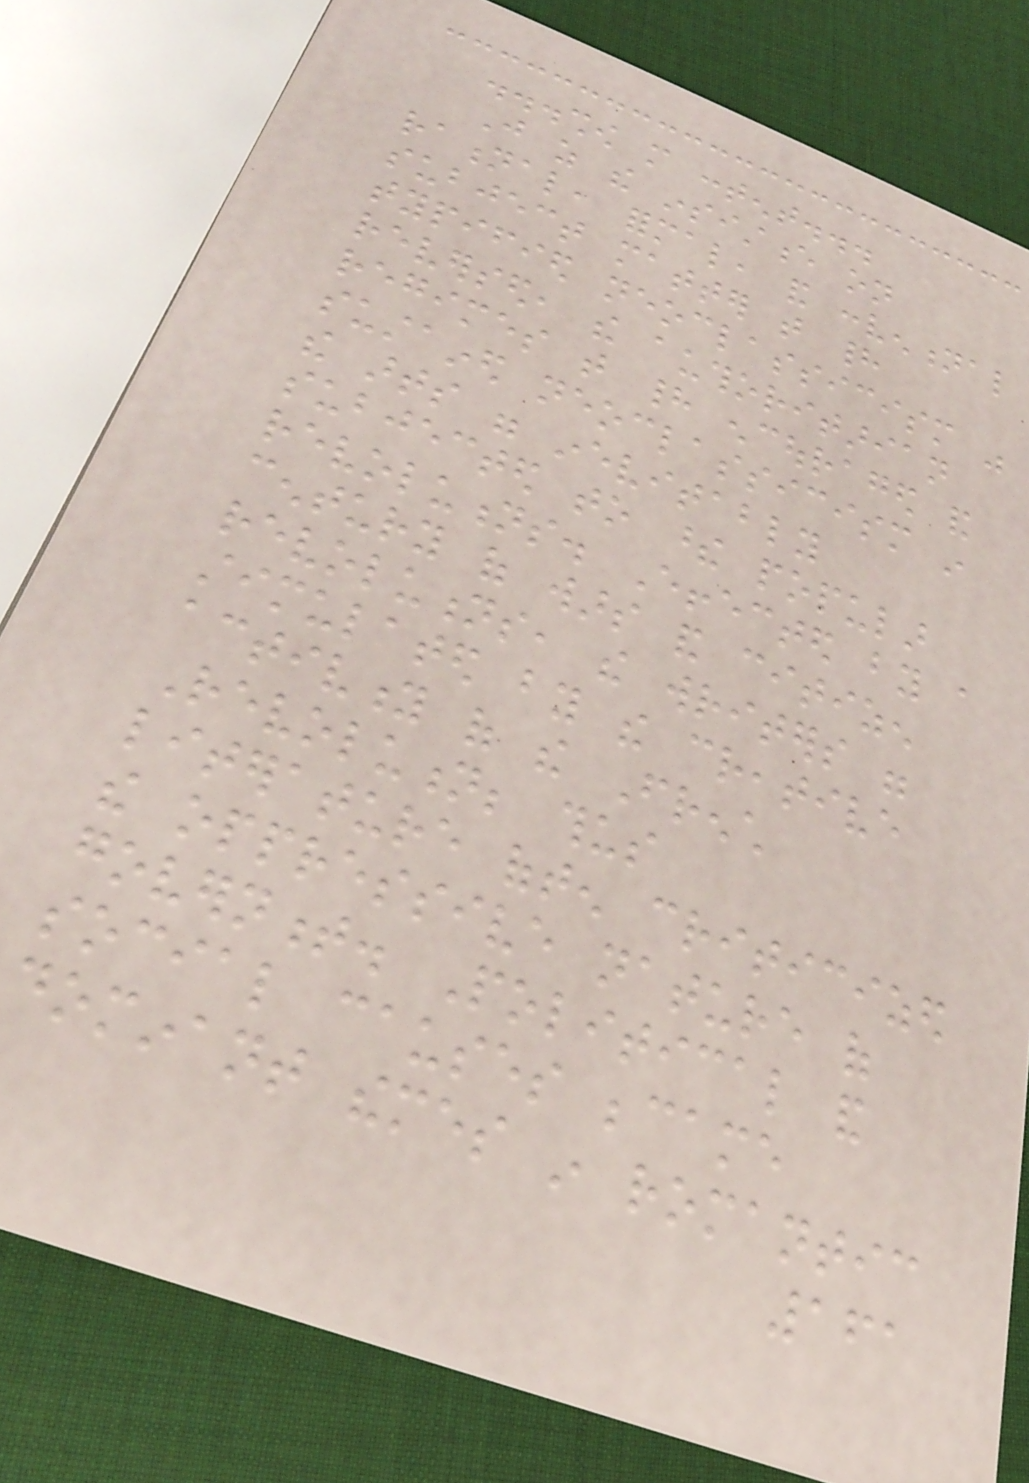...show more content...
Just as the insistence on
rational, formal, and conventional
subject matter that had
typified neoclassicism was
reversed, the authoritarian
regimes that had encouraged and
sustained neoclassicism in
the arts were inevitably
subjected to these popular
revolutions. Effected by a
century of wars and citizen
revolutions, the writers were
stimulated by the creative
activity of the French
Revolution; thus
literature often criticized
the oppressive nature of
government. Political and
social causes became
dominant themes in romantic
161
